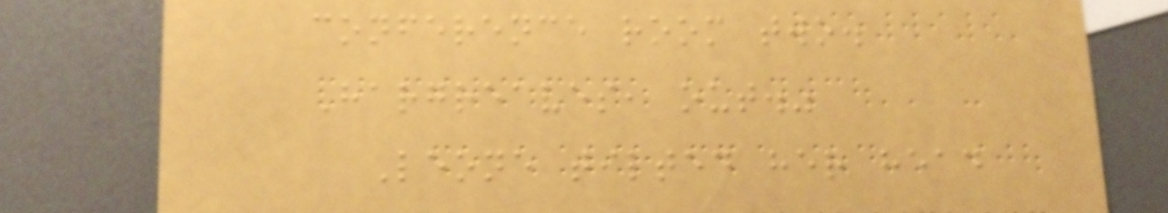conference room two.
Hargreaves, out."
Leone tilted her head
